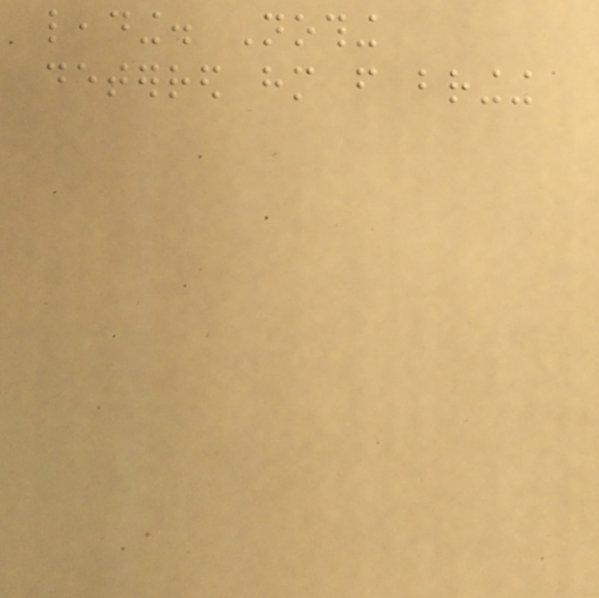leading. Nothing
deterred him from bringing
